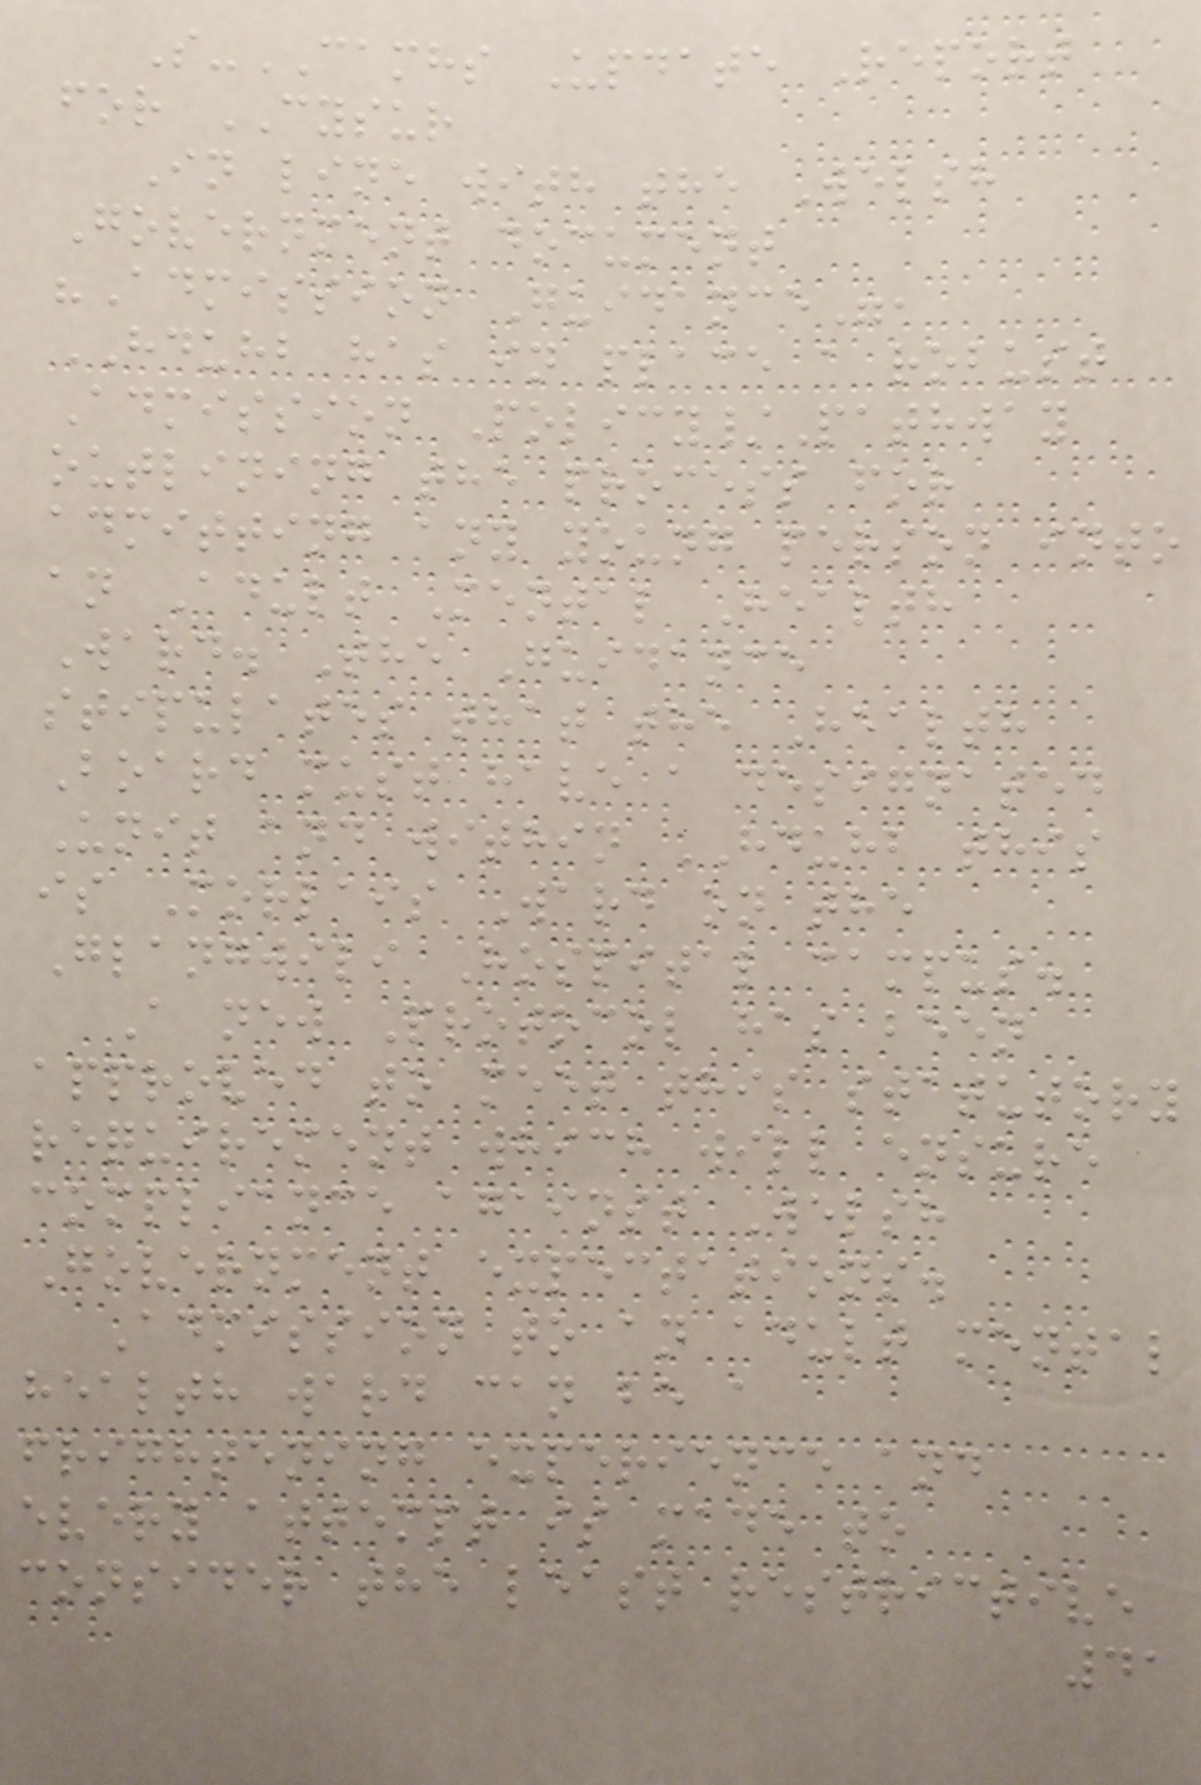S-CAMHS Update Report
for CYSUR
In line with the Welsh
Government document
"Admission Guidance",
HDUHB has in place a robust
Admission Policy/Pathway
outlining the process for
admitting any young person into
an Adult Mental Health
Ward. The Guidance
stipulates that the Health
Board must have a designated
Unit and within HDUHB this
is Morlais Ward on the
Glangwili Hospital campus.
A new Protocol has been
approved to meet this statutory
requirement which will ensure
compliance against Welsh
Government expectations.
Admission to an adult mental
health ward can be a
frightening experience and
every attempt is made to
consider the least restrictive
41
